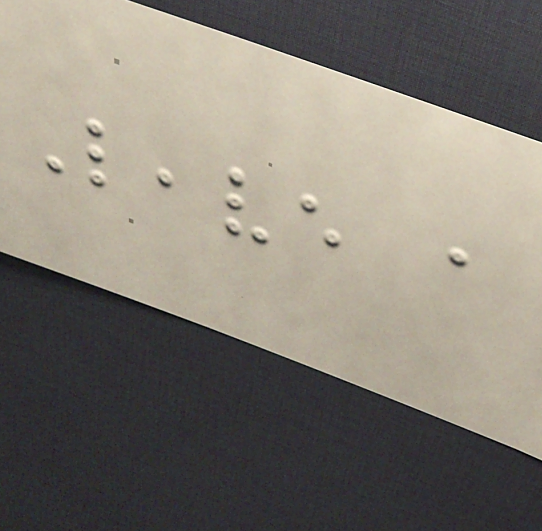Leave a
